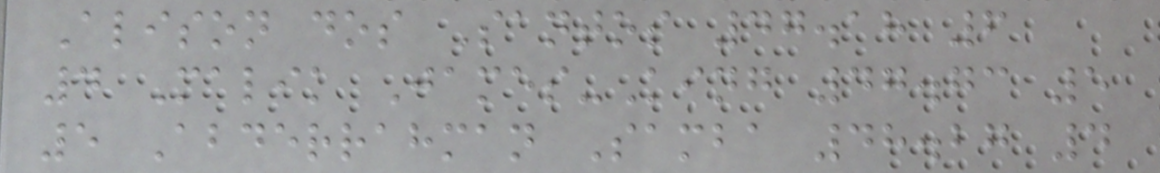Alison dos Santos 47.18 6
4 Malik James-King 47.73 5
5 Abderrahman Samba 48.27 4
